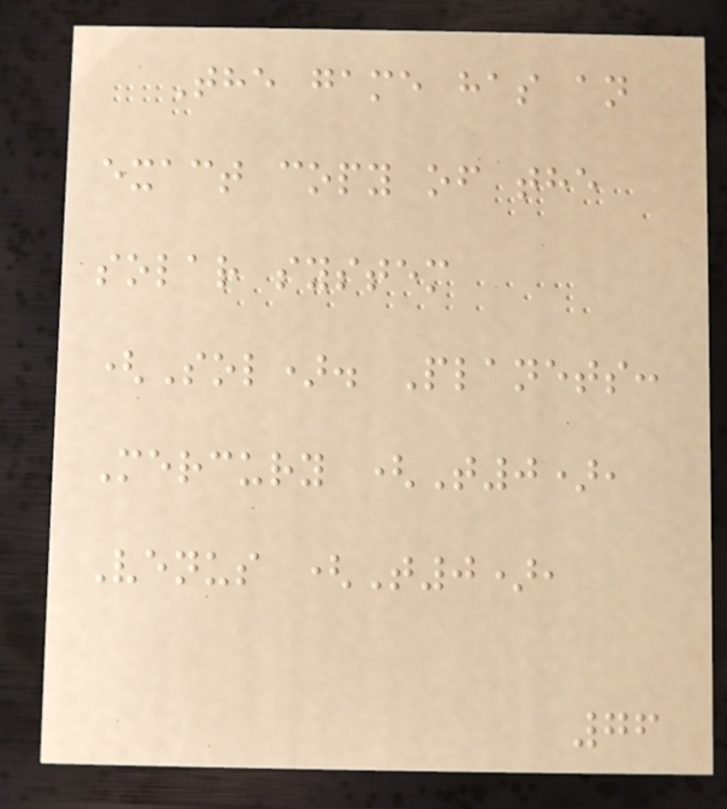The game has an
exact copy of the
solar system
(Sol). Planets:
Mercury (T0),
Venus (T0),
76
